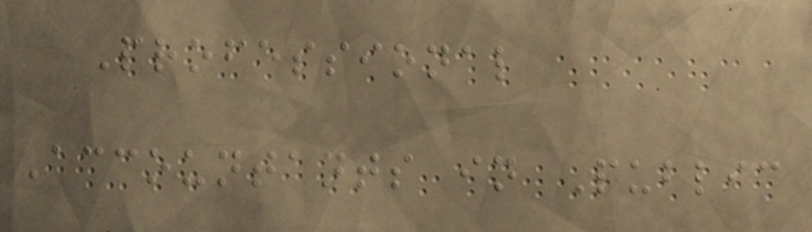Professional
Accountants in Public
